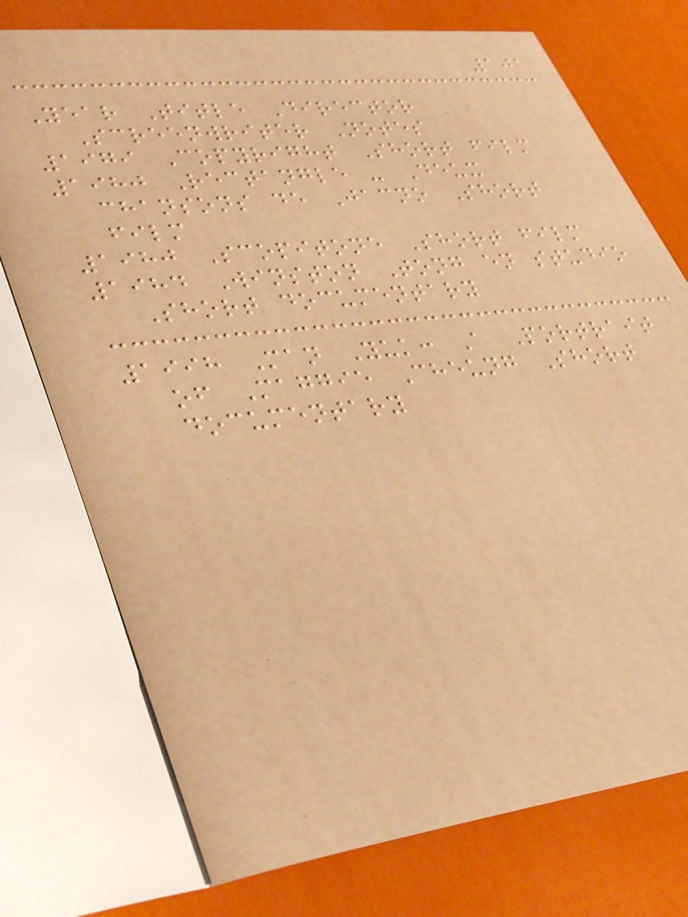101
Year Title Director
Screenwriter Notes
1979 Copyright Short film
1980 Rectangle - Deux
chansons de Jacno Short
film
1980 Scopitone Short film
1984 Winston Tong en studio
Short documentary
1998 Man Yuk: A Portrait
of Maggie Cheung Short
documentary
